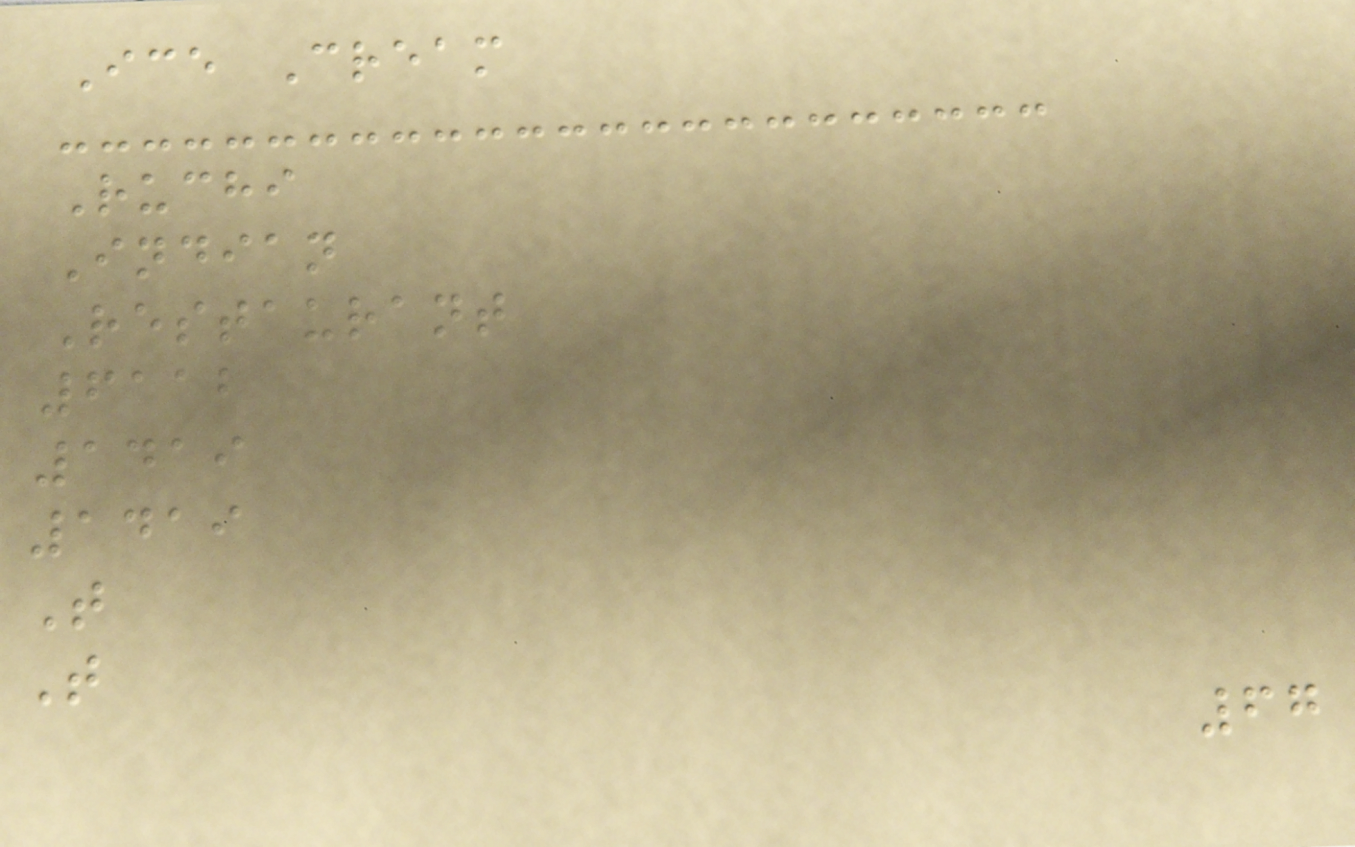Ice Cream
Ruchi
Indian
Restaurant
6112
1419
1419
T
T
67
